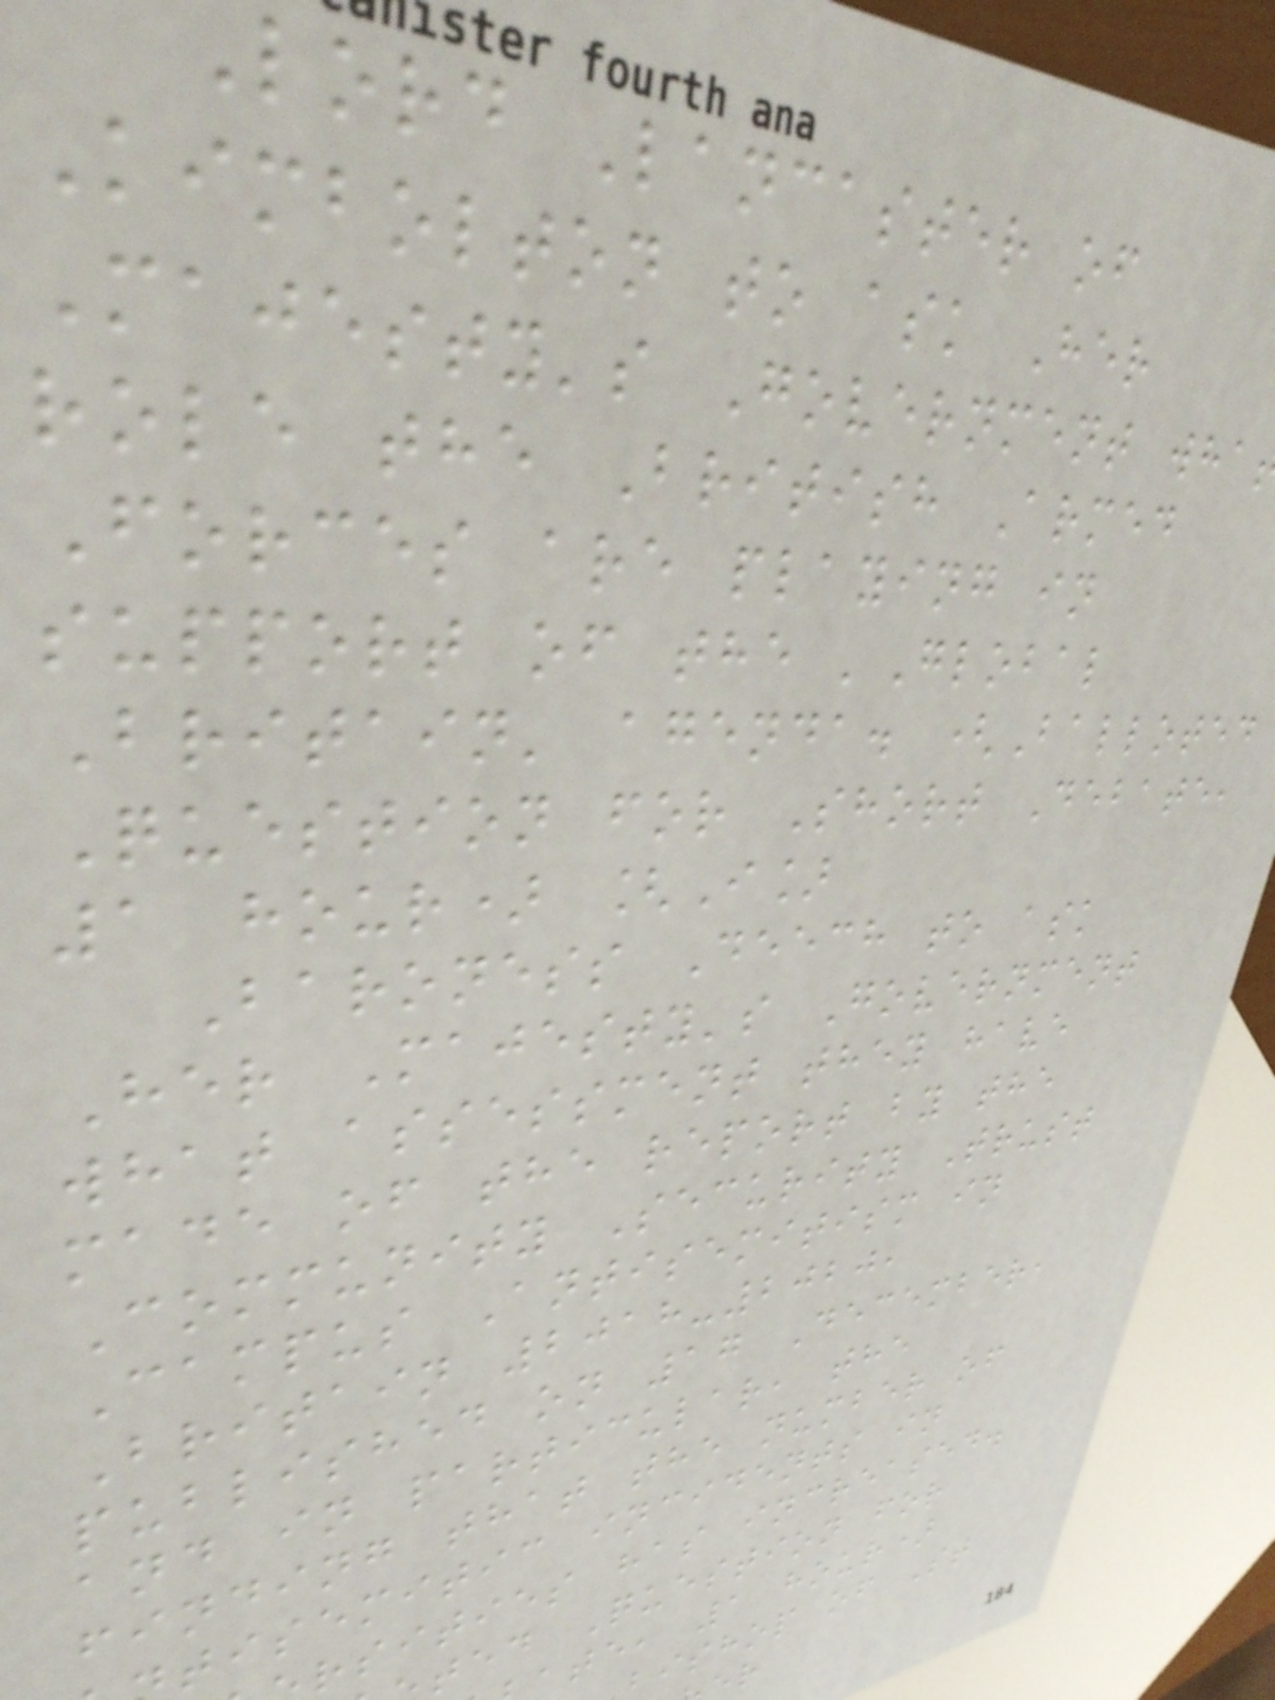lord Lancaster of
Kimbolton to ask Her
Majesty's Government wha
role the British Armed
Forces are playing in
support of the 'Global
Britain' agenda. (Balloted
Question for Short Debate,
1 hour) [I]
Baroness Deech to ask
Her Majesty's Government
what assessment they have
made of the report by the
Community Security Trust
Campus Antisemitism in
Britain 2018-2020,
published on 17 December,
and in particular, the
finding that the number of
tisemitic incidents in
rsities has increased.
ted Question for
ate, 1 hour)
bishop of St
